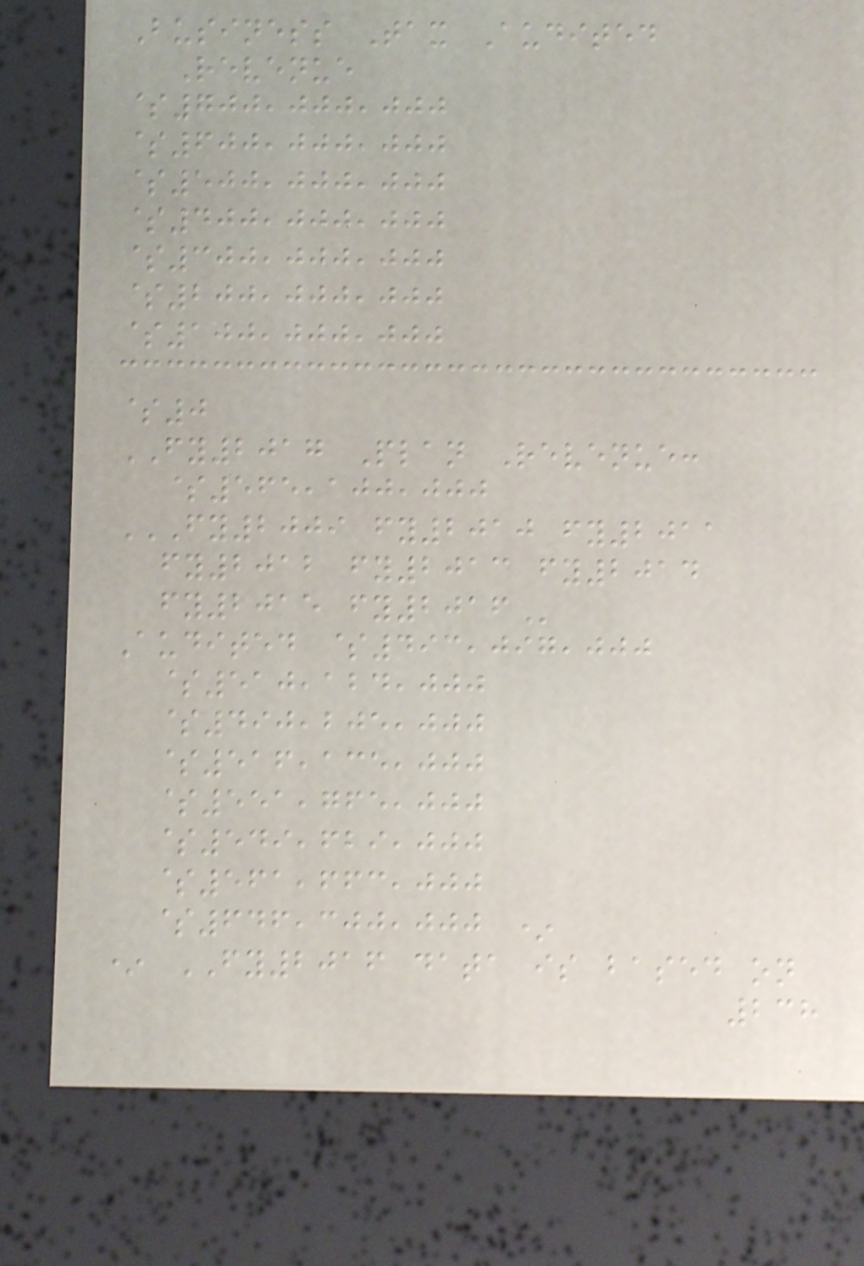Business Tax Audited
Revenue
$700,000,000
$600,000,000
$500,000,000
$400,000,000
$300,000,000
$200,000,000
$100,000,000
$0
FY2017 Plan Revenue:
$565,100,000
FY2009 FY2010 FY2011
FY2012 FY2013 FY2014
FY2015 FY2016
Audited $493,097,000
$510,124,000
$490,205,000
$516,135,000
$551,765,000
$549,629,000
$561,663,000
$646,300,000 *
* FY2016 data is based on
238
